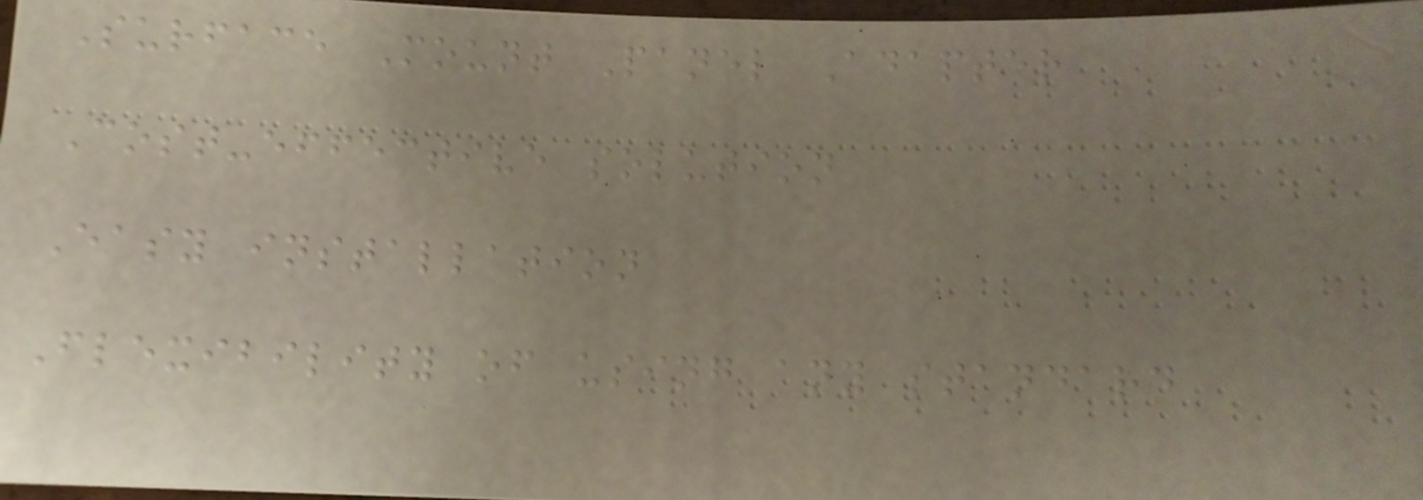Surface Mount Panel Adapter
Cost-effective solution
Easy installation
Flexibility of using any standard
